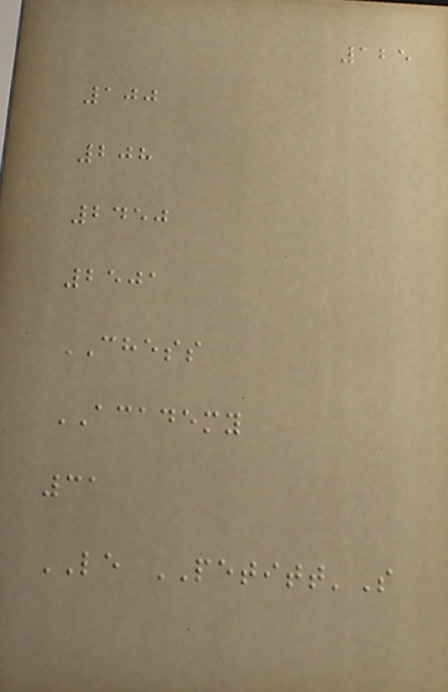125
100
208
2450
2501
CHESS
ACADEMY
31
LE PETITT'S
